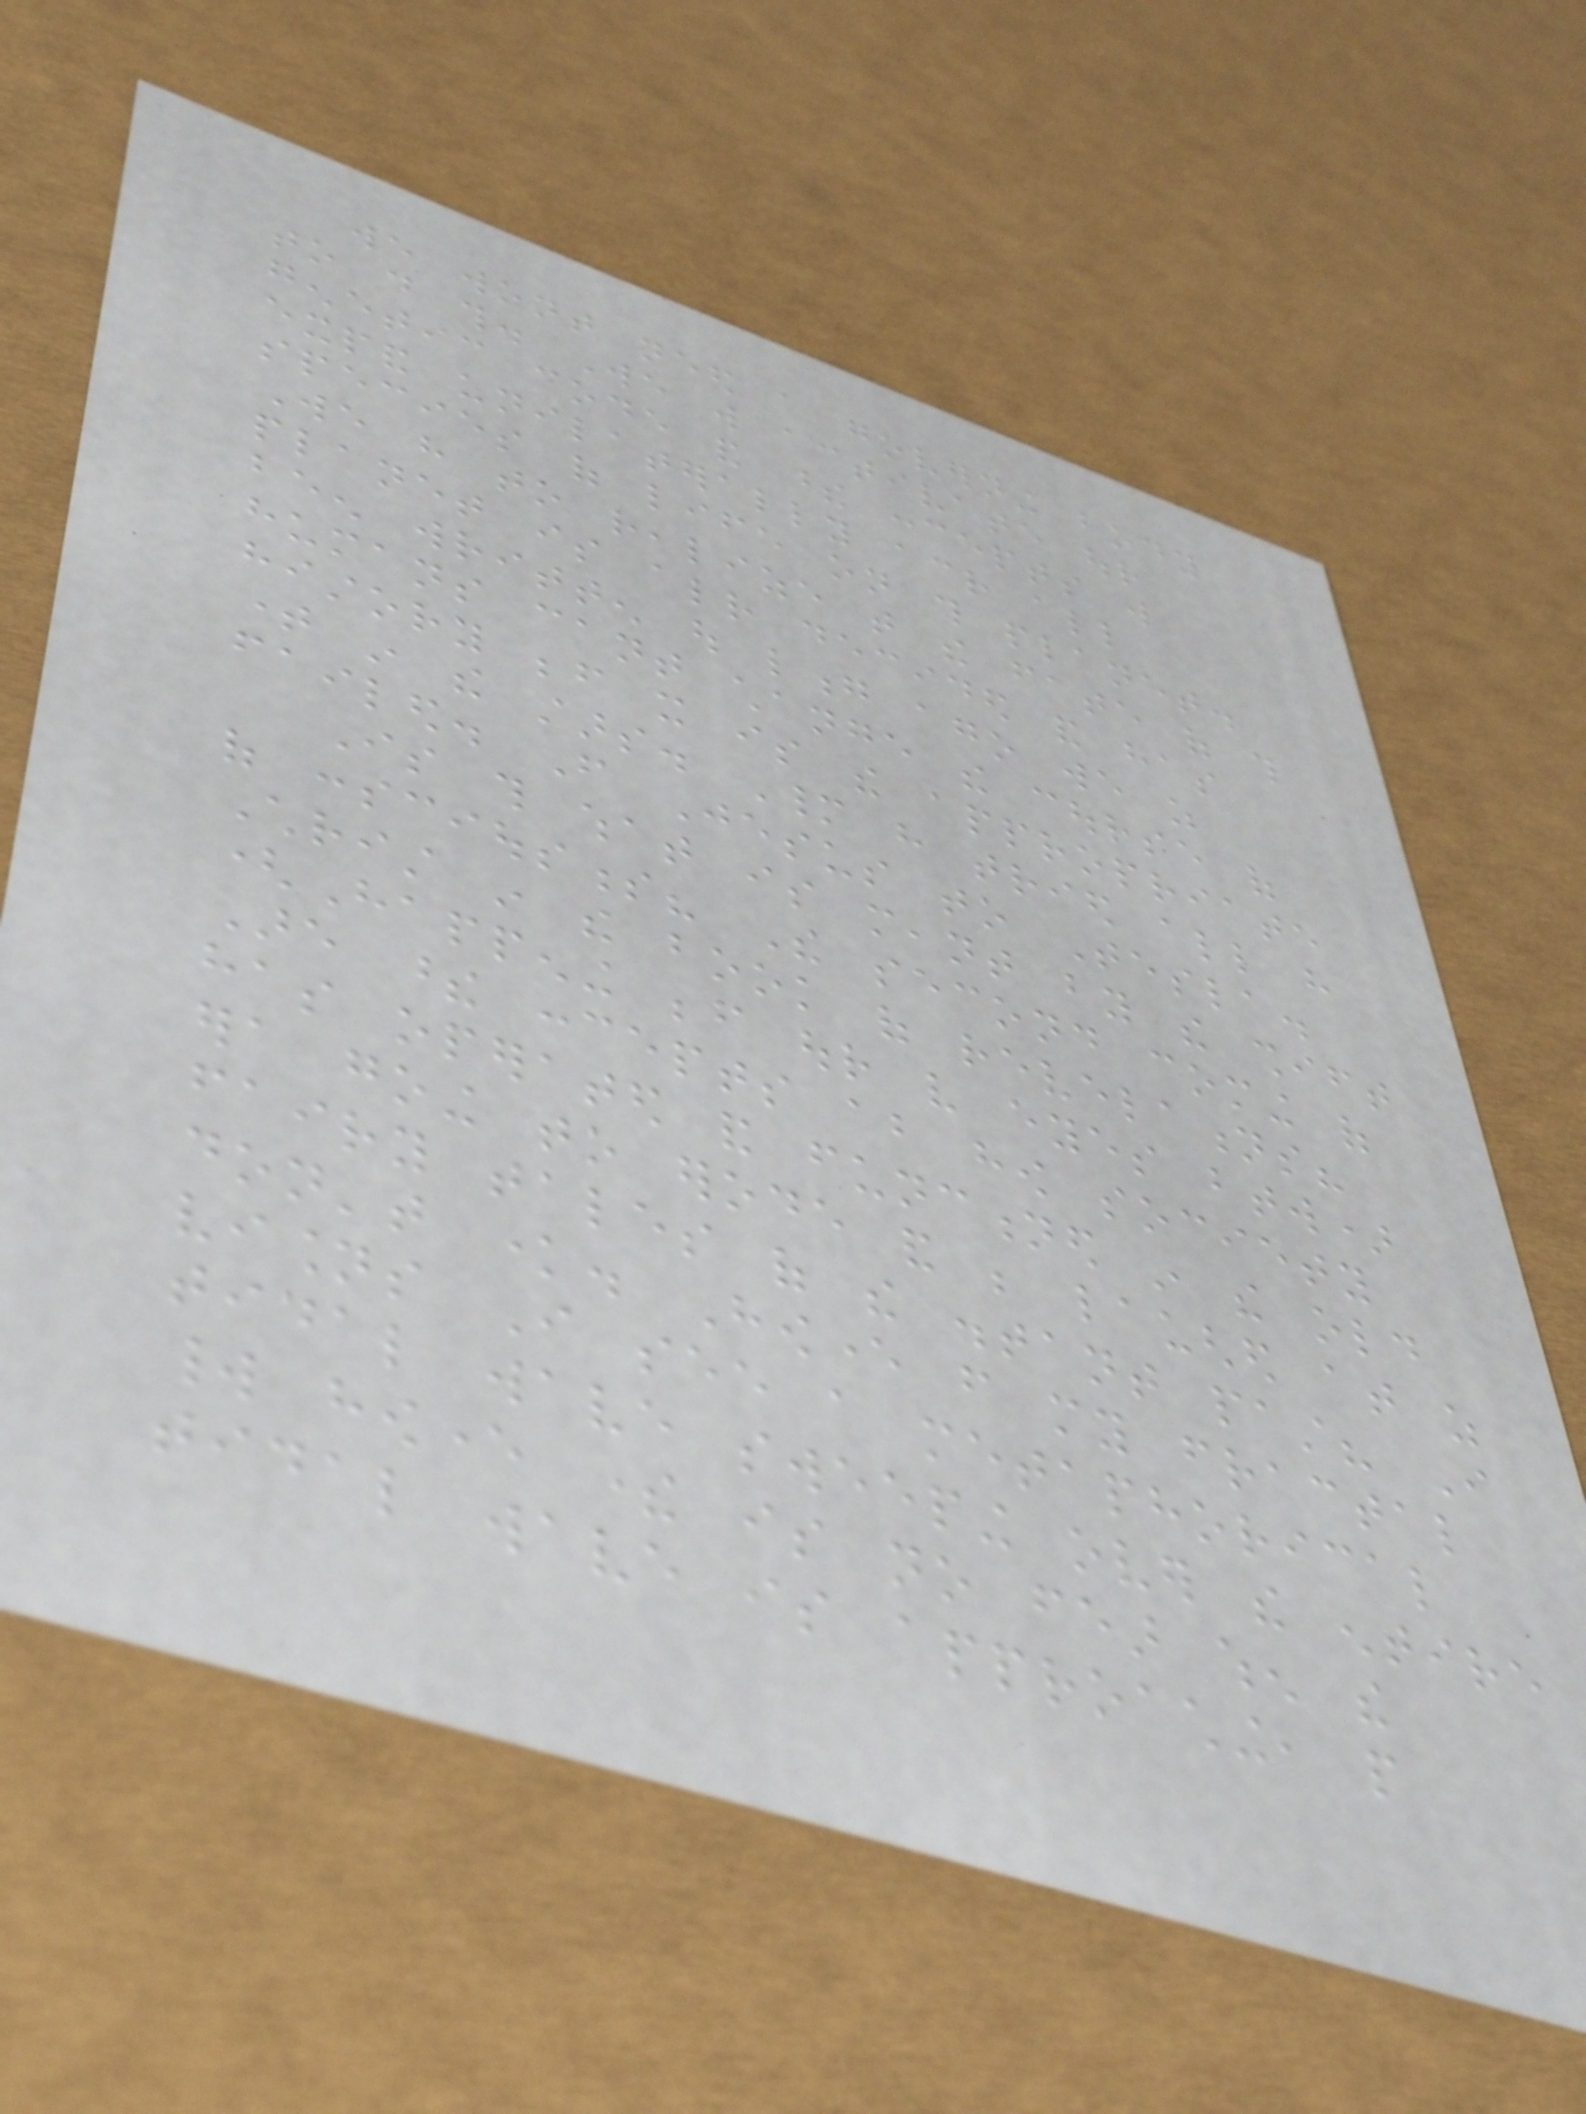we wont need a governing body
to do this. We will activate our
genetic code and these concepts will
expand unilaterally across all
species of life on this planet.
We have to realize that the fate of this
planet is already decided and has
been written out long ago we as
humans cant change the course of
history before it is the appropriate
time in the stars. Many have tried all have
failed. From Jesus to Tesla.
Is this what is meant by the shift
of consciousness? The second coming of
Christ in the book of revelations?
(Happening before our very eyes btw)
Are these concepts about how society
has operated and functioned in the old
era going to erode and be laughed at as
fairy tales of the distant past? I
don't know. However from my fractal
visions I see a metaphorical
tidal wave sweeping over the entire
world however there is no fear when the
tidal wave is approaching, people
